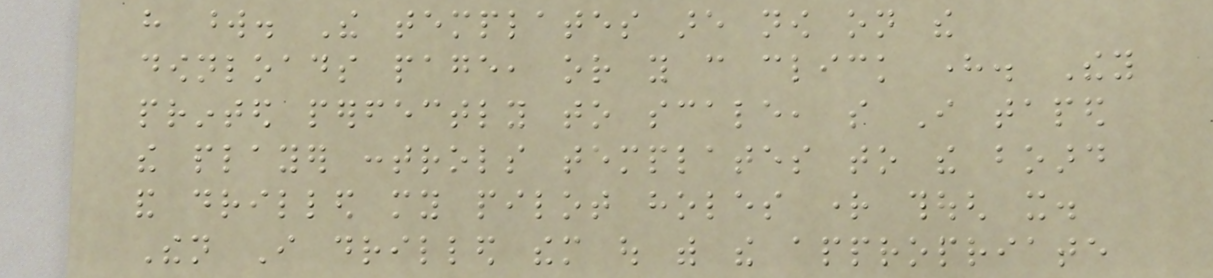have word. The templates are now on the
downloads page, or you can click here. They
printed perfectly to scale, so I taped
the player controls templates to the board
and drilled my pilot holes right though it.
Then I drilled them out with the appropriate
